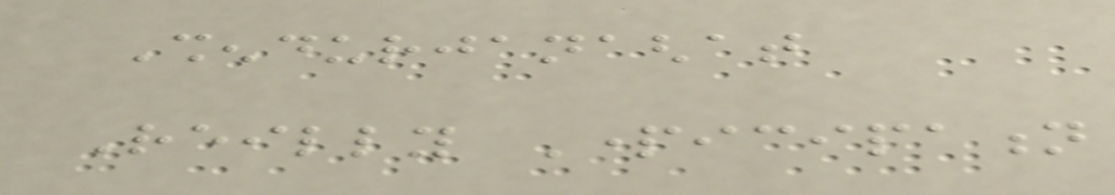Shendurjanaghat
Reilly Participation
